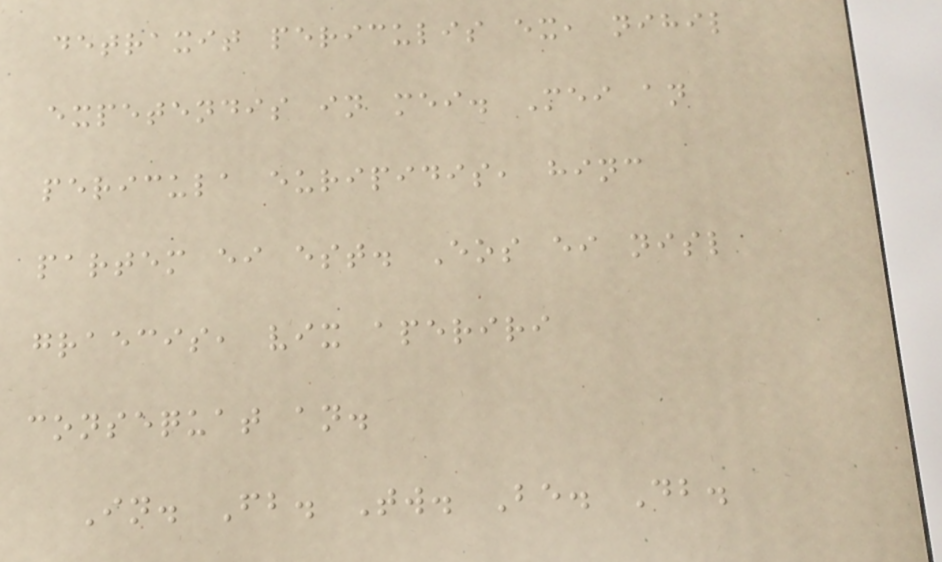detraxit periculis ex, nihil
expetendis in mei. Mei an
pericula euripidis, hinc
partem ei est. Eos ei nisl
graecis, vix aperiri
consequat an.
In. Fb. Tw. Be. Db.
